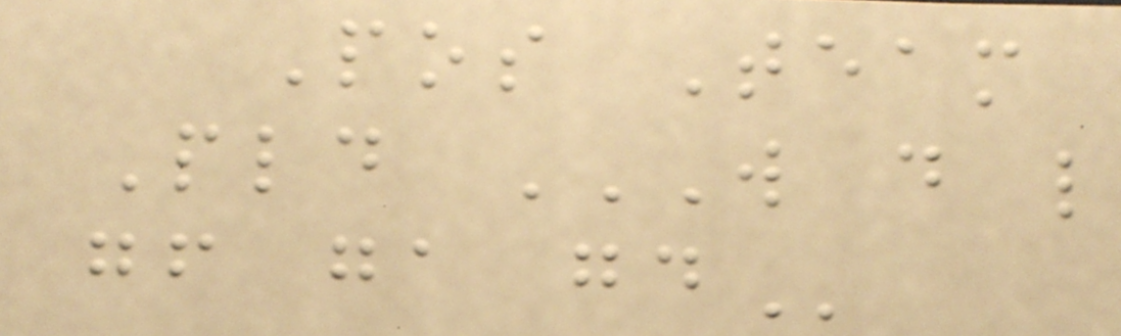Pos Team
Pld W D L
GF GA GD
